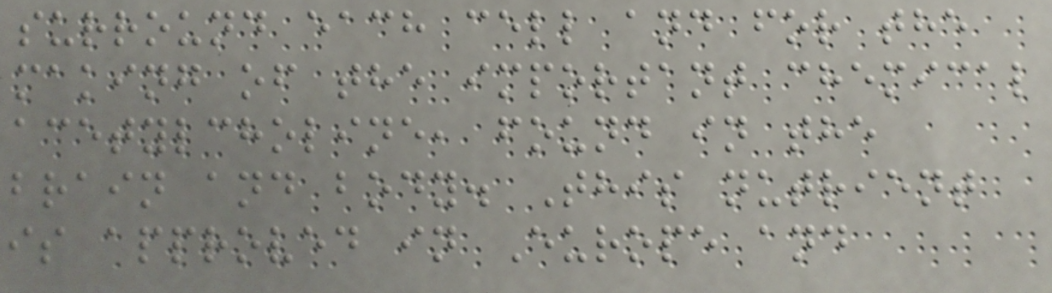surround each cell and for the
making of the important chemical
acetylcholine, found in the
brain and body. This nutrient
is approved in Europe and
